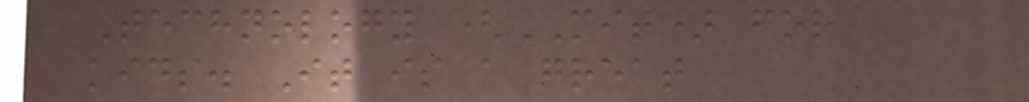Technology (MIT) for
kids. It is a great
